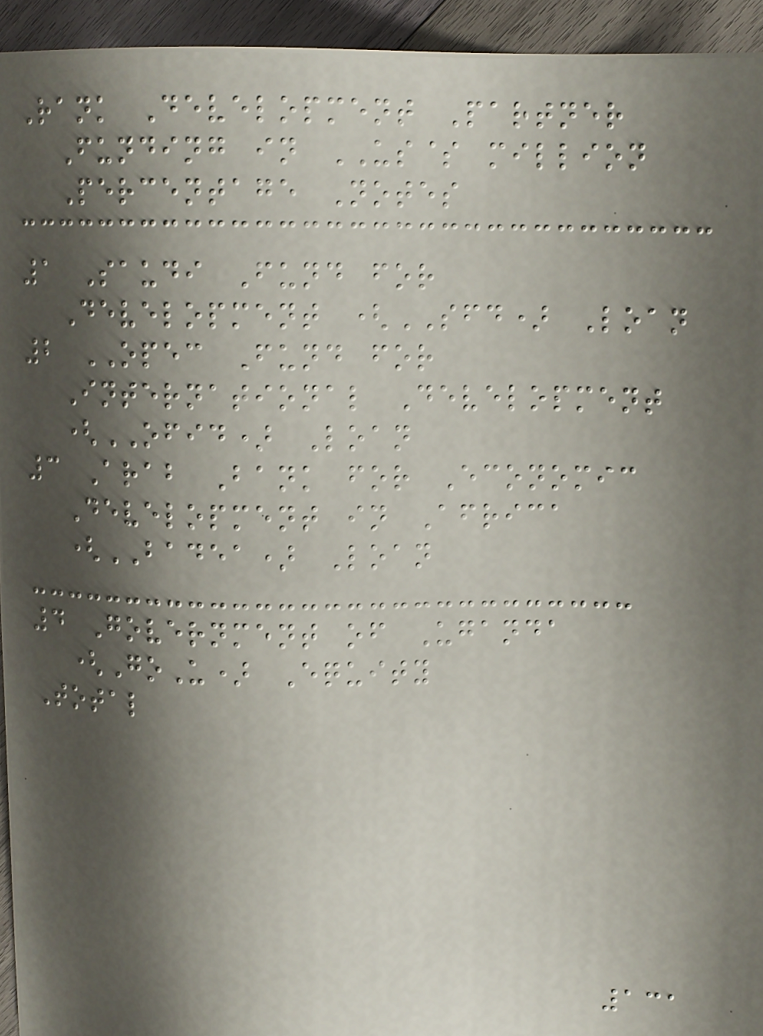Rank Development Partner
Funding in US$ million
Percentage Notes
1 Saudi Fund for
Development (SFD) Loan
2 OPEC Fund for
International Development
(OFID) Loan
3 Arab Bank for Economic
Development in Africa
(BADEA) Loan
4 Government of Uganda
(GoU) Equity
Total
131
